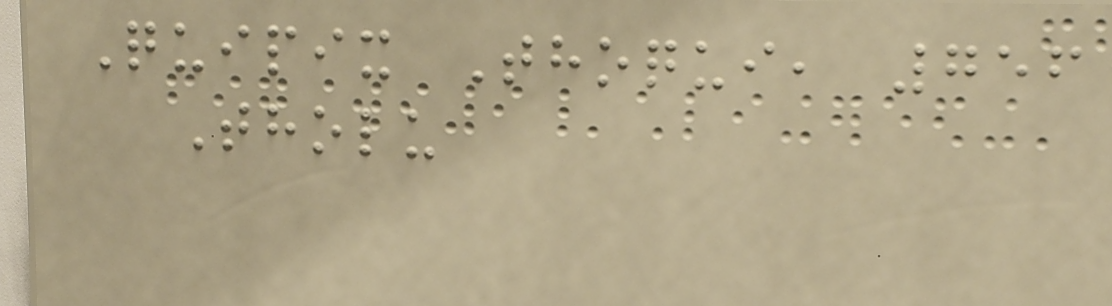Quipix Thoqui, 756
Tholu
